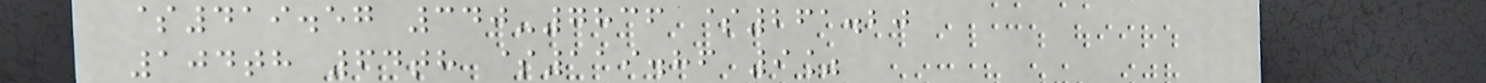$419.57 340-7836 $261.20
104th 64th $119.86 9%
